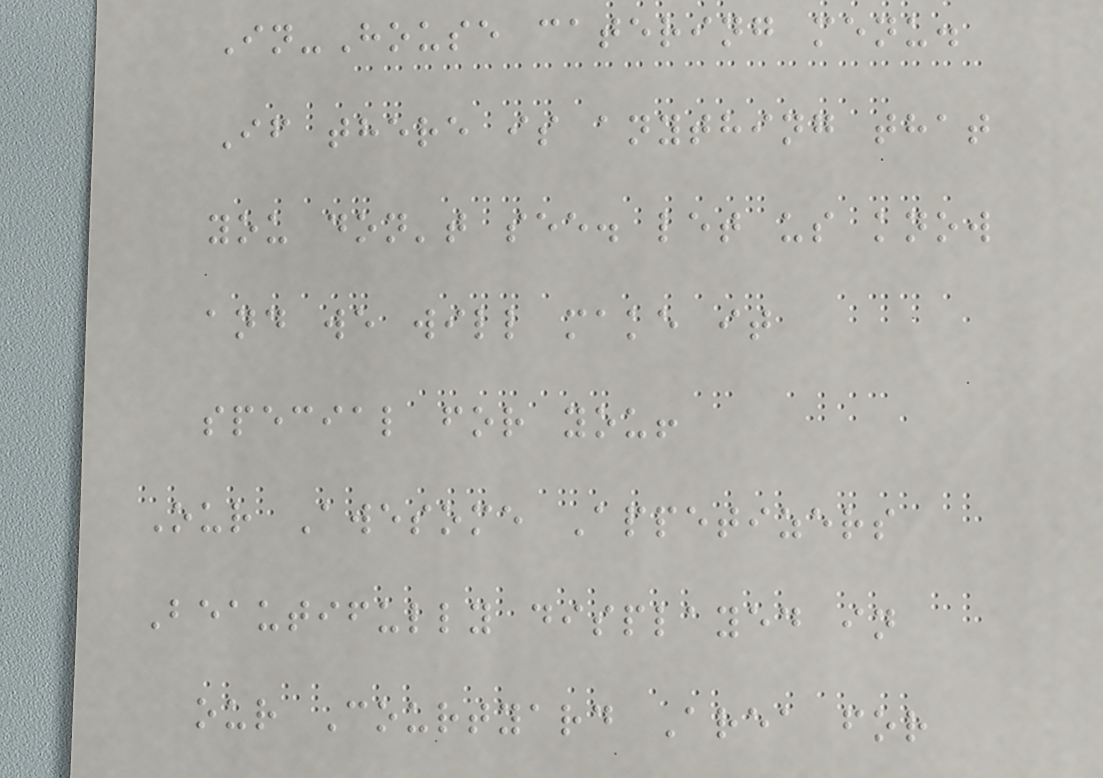In-House catering menu.
If there is anything that
you don't see. let us know
and we will make it
special for you!
Our Awesome Appetizers
Beautifully displayed in
our Courtyard Area for
